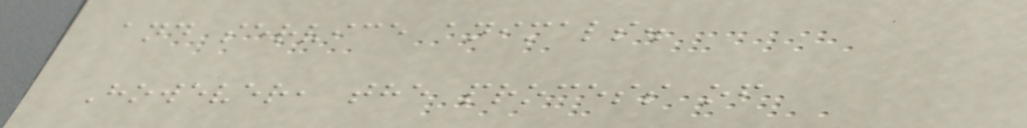and service animals.
However, the process of
